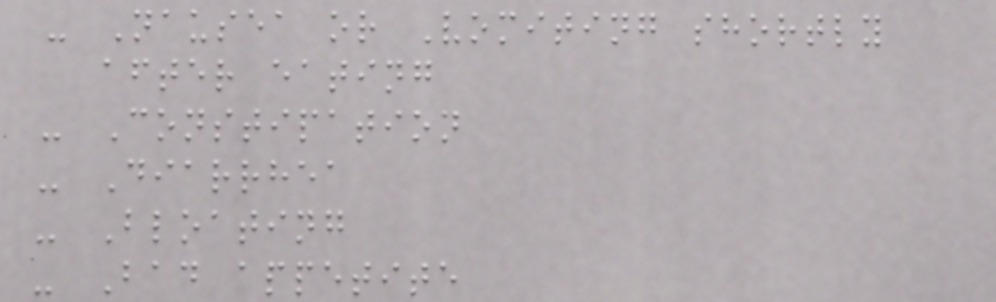- Nausea or Vomiting shortly
after eating
- Constipation
- Diarrhea
- Bloating
- Bad appetite
